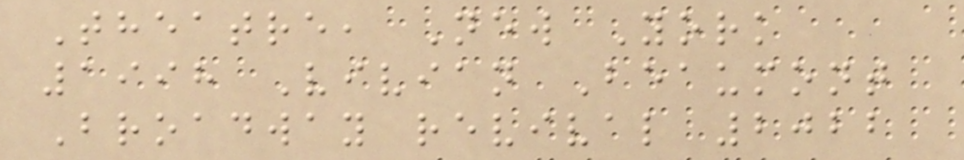Theatre, New York
1998 Vivian Beaumont
Broadway revival 2022
